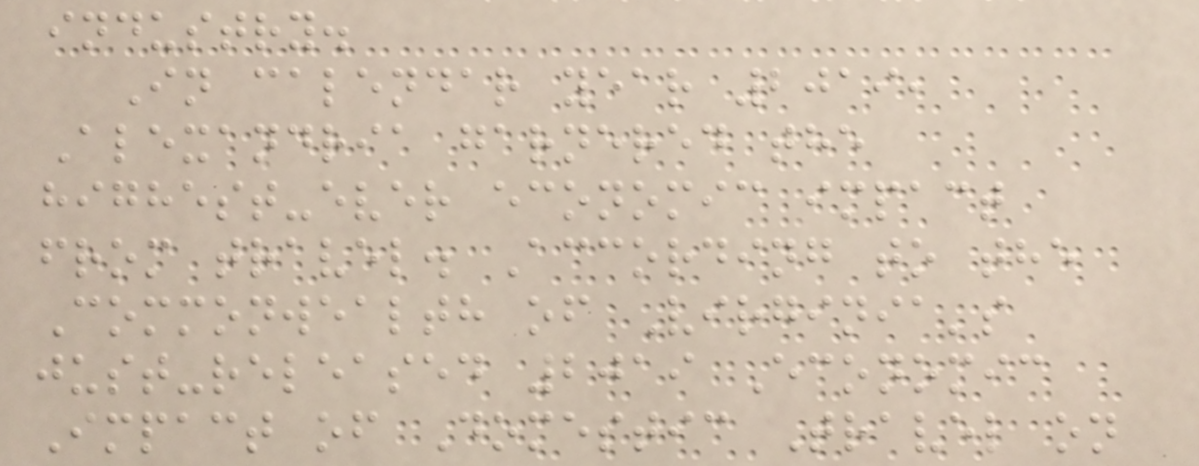industry.
In calendar year 2019,
Alexandria garnered the
highest-ever economic impact
from travel. According to the
Commonwealth of Virginia's
just-released 2019 Economic
Impact of Domestic Travel on
